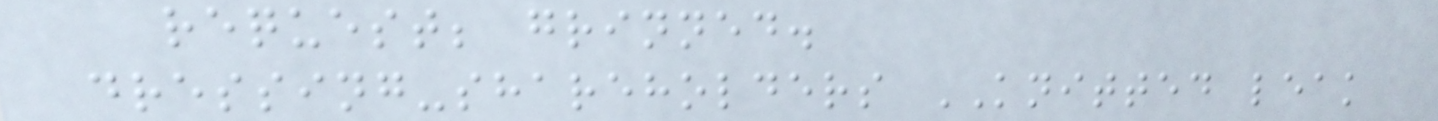request; grinned.
dressing-shareholders KNITTED leak
